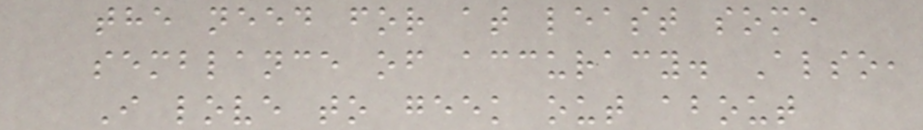the need for at least some
semblance of accuracy. Also,
I love to geek out about
